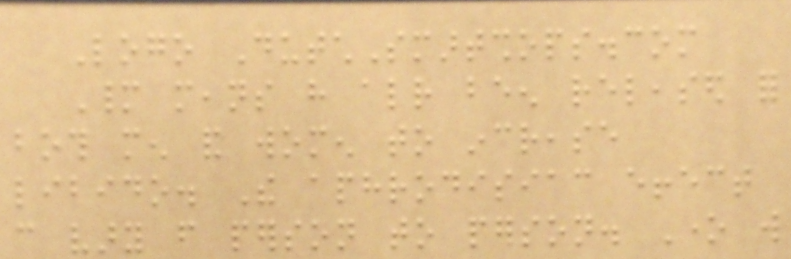Logo DutchSmartshops.com
Many means have already been released for
both men and women to increase
libido. The aphrodisiac effect
can vary from person to person. One will
